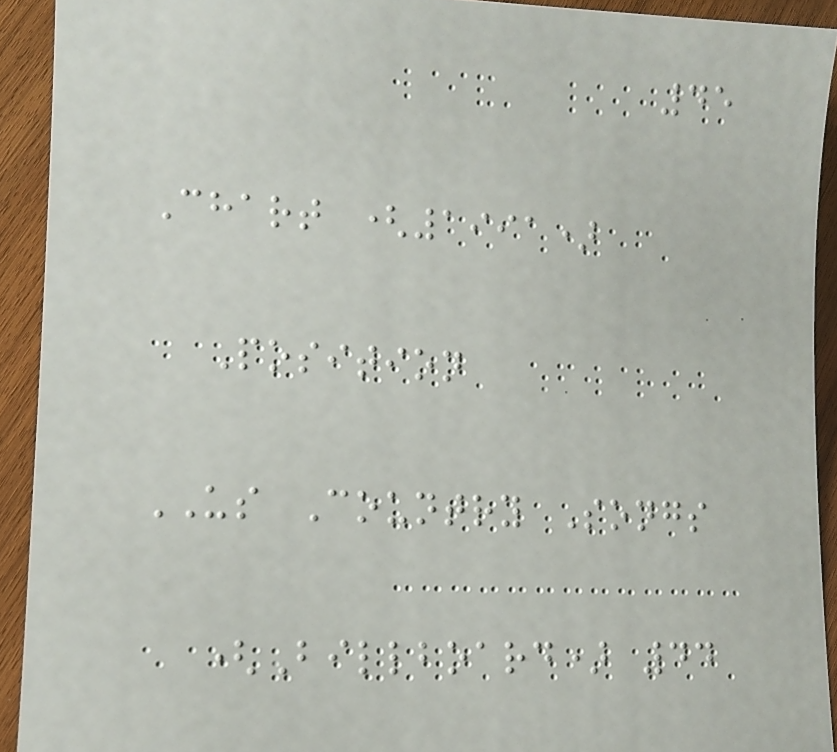45
Chart (1991)
Position
US Country Songs
(Billboard) 44
